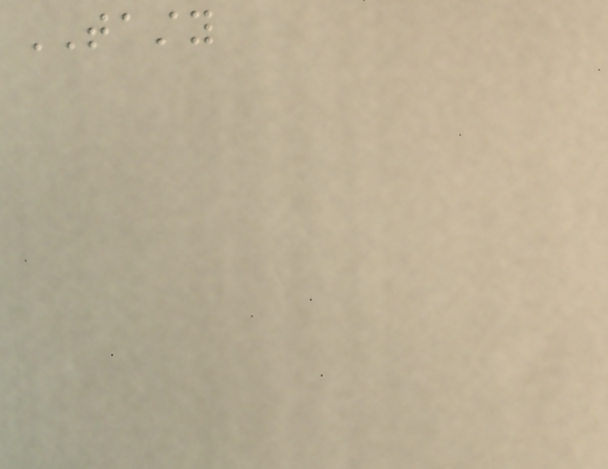TASTY
